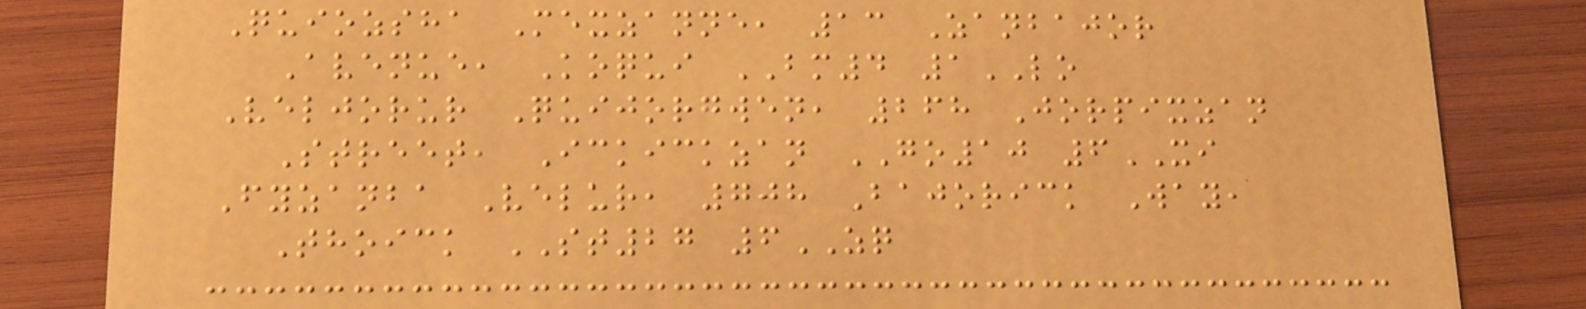Quiozsha Mexzanne, 13 Zanbajor
Avenue, Koqui BM4 1LO
Veljorur Quijorgwen, 268 Jorpixzan
Street, Ickickzan GO10 6XI
Fyzanba Velur, 708 Bajorick Way,
Thoick ST27 6ZQ
